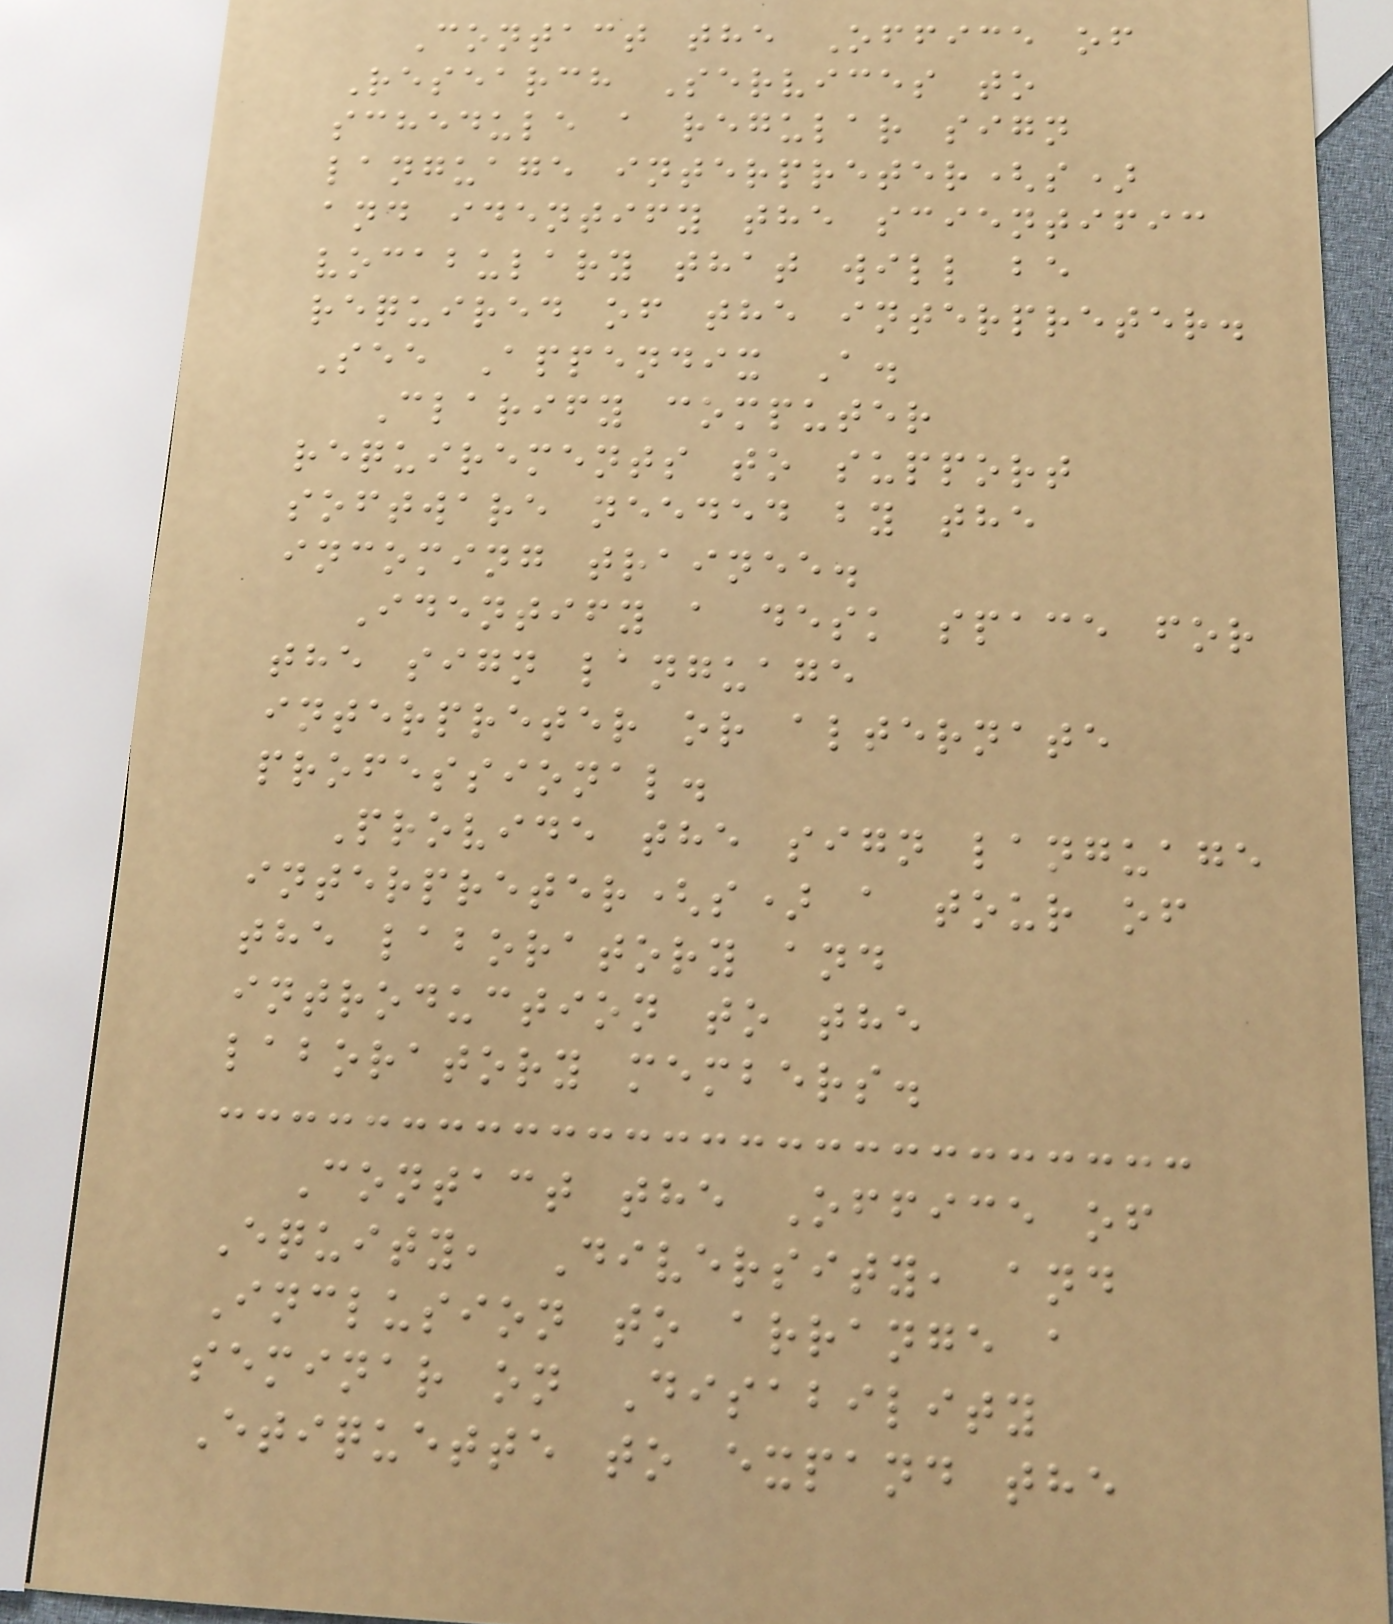Contact the Office of
Research Services to
schedule a regular sign
language interpreter(s)
and identify the scientific
vocabulary that will be
required of the interpreter.
See Appendix A.
Clarify computer
requirements to support
software needed by the
incoming trainee.
Identify a desk space for
the sign language
interpreter or alternate
professional.
Provide the sign language
interpreter(s) a tour of
the laboratory and
introduction to the
laboratory members.
Contact the Office of
Equity, Diversity, and
Inclusion to arrange a
seminar on Disability
Etiquette to expand the
